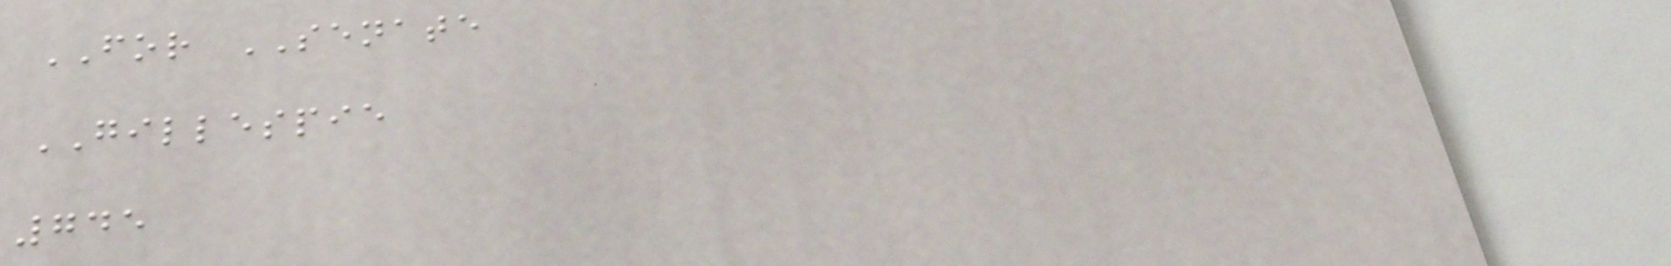FOR SENATE
GILLESPIE
745
